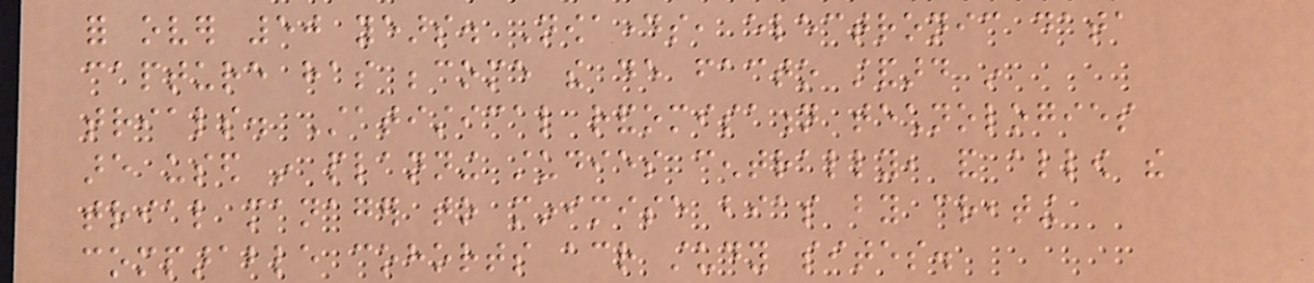for over 50 years. Nowadays, electronic data
capture has become the de facto standard in
trials. Statistical randomisation technologies
are used in planning studies centrally, and allow the
trial manager to minimise bias by creating
comparable cohorts across study sites.
